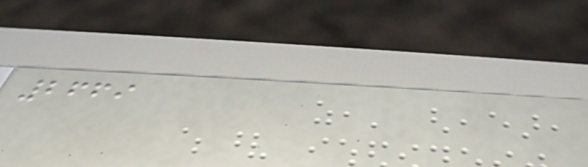2669
